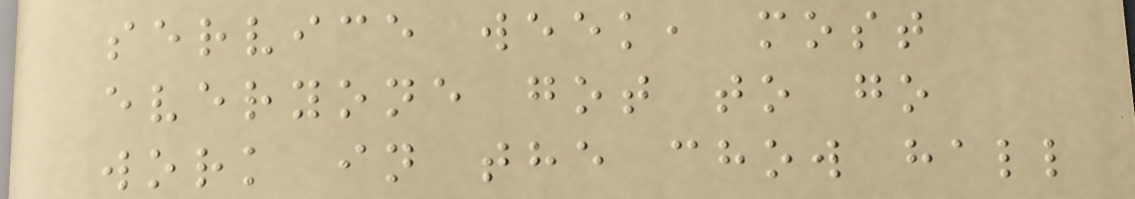service week, most
everyone got to go
work in the chow hall
